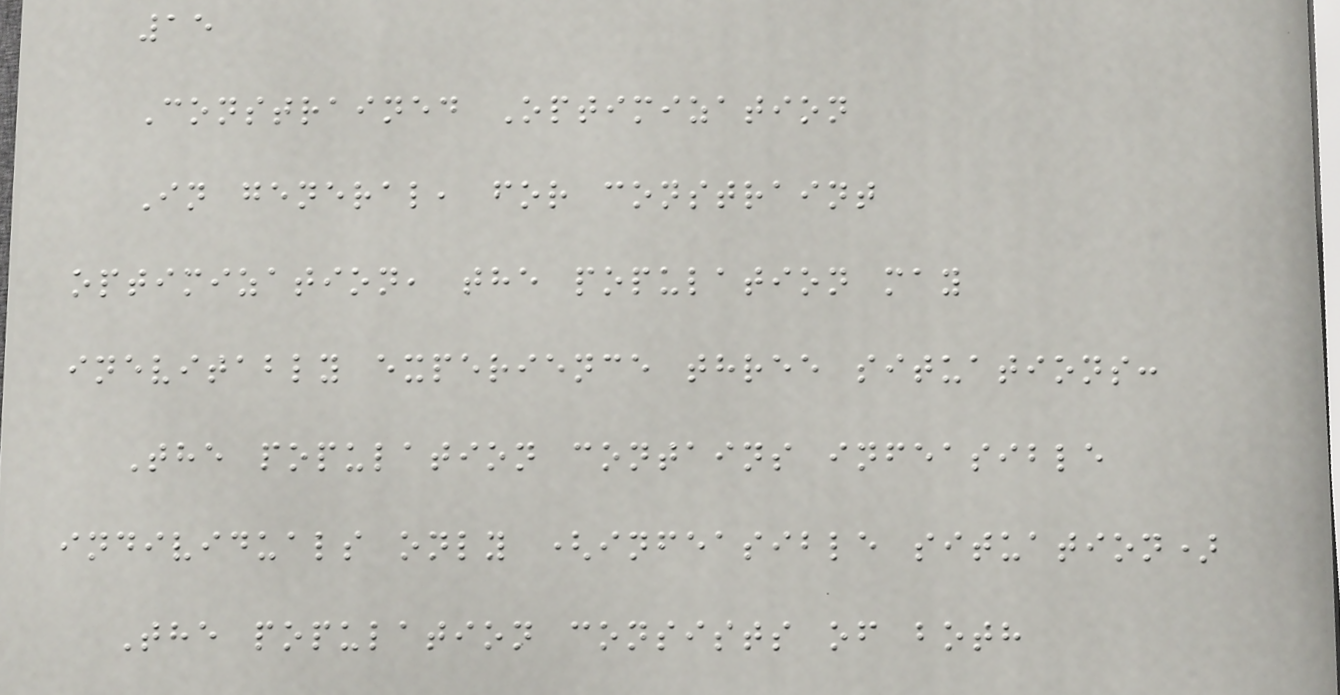15
Constrained Optimization
In general, for constraint
optimization, the population may
inevitably experience three situations:
The population contains infeasible
individuals only (infeasible situation)
The population consists of both
